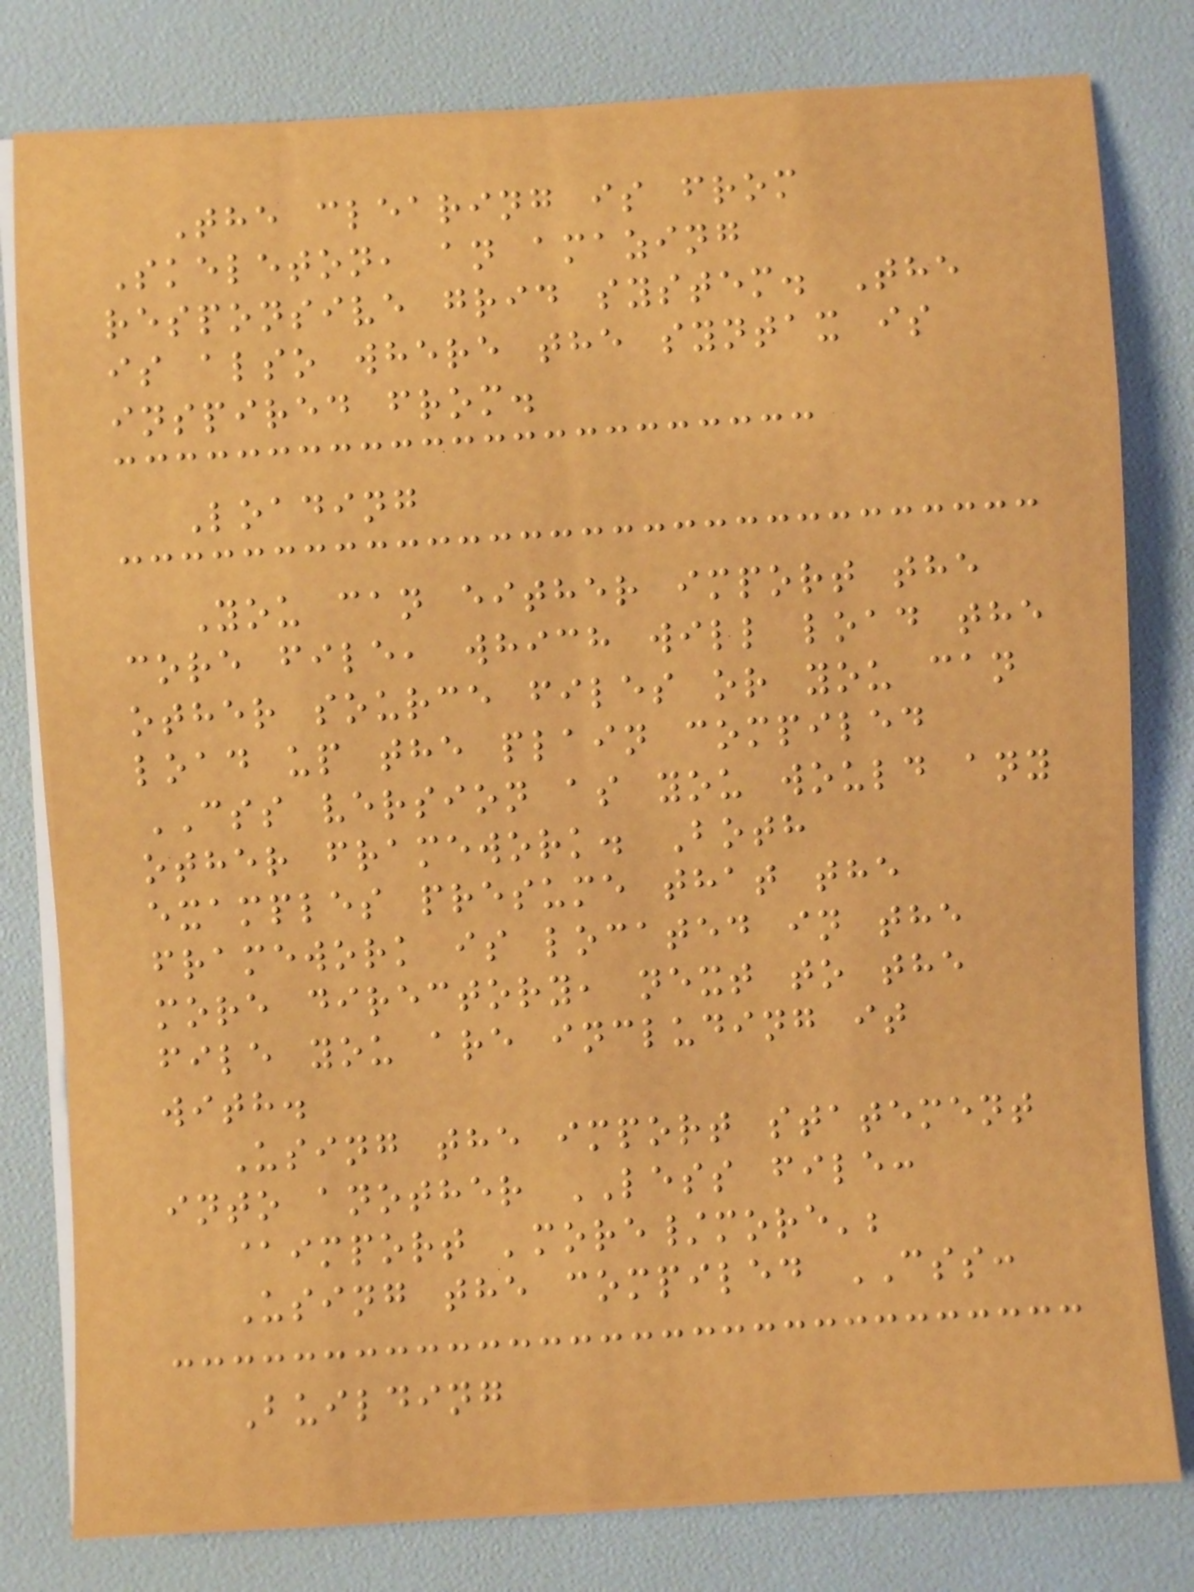The clearing is from
Skeleton, an amazing
responsive grid system. The
is also where the syntax is
inspired from.
Loading
You can either import the
core file, which will load the
other source files or you can
load up the plain compiled
CSS version as you would any
other framework. Both
examples presume that the
framework is located in the
more directory, next to the
file you are including it
with.
Using the import statement
into another LESS file:
@import 'more/more';
Using the compiled CSS:
Building
